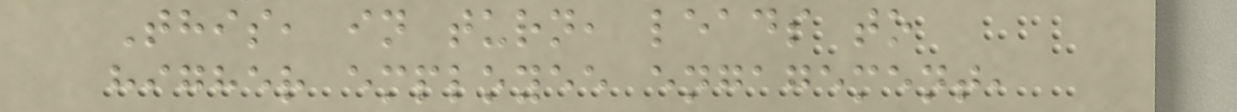This, in turn, leads to
higher employee engagement,
